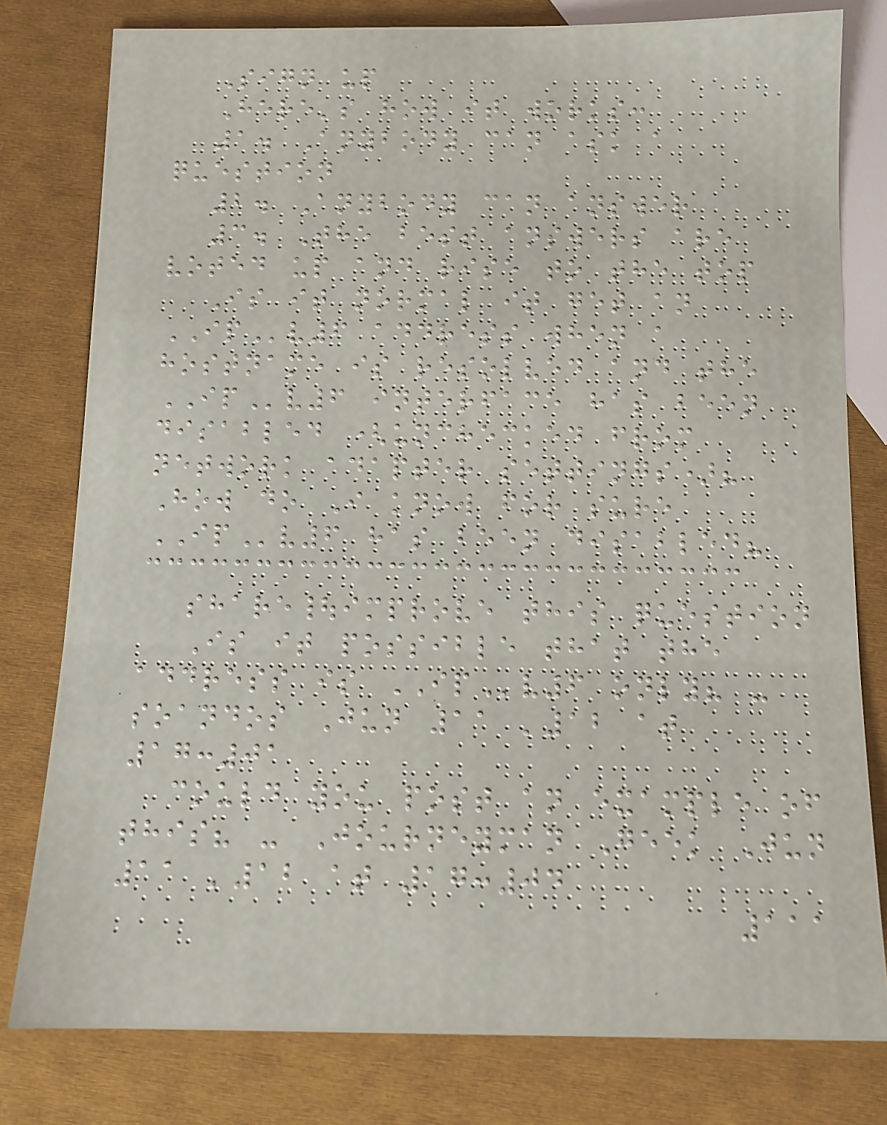Sign up
Here's how it works:
1. Anybody can ask a
question
2. Anybody can answer
3. The best answers are
voted up and rise to the top
Is it normal it get an
IPv6 address when a
hostname is resolved and the
IPv6 interface has been
disabled (unchecked from
network adapter settings)?
How do I know for sure
IPv6 has been disabled?
share|improve this question
Is it possible that the
address is IPv6 only? -
soandos Jun 11 '12 at
17:01
could you post an example of
this? - Journeyman Geek Jun
11 '12 at 17:04
111
